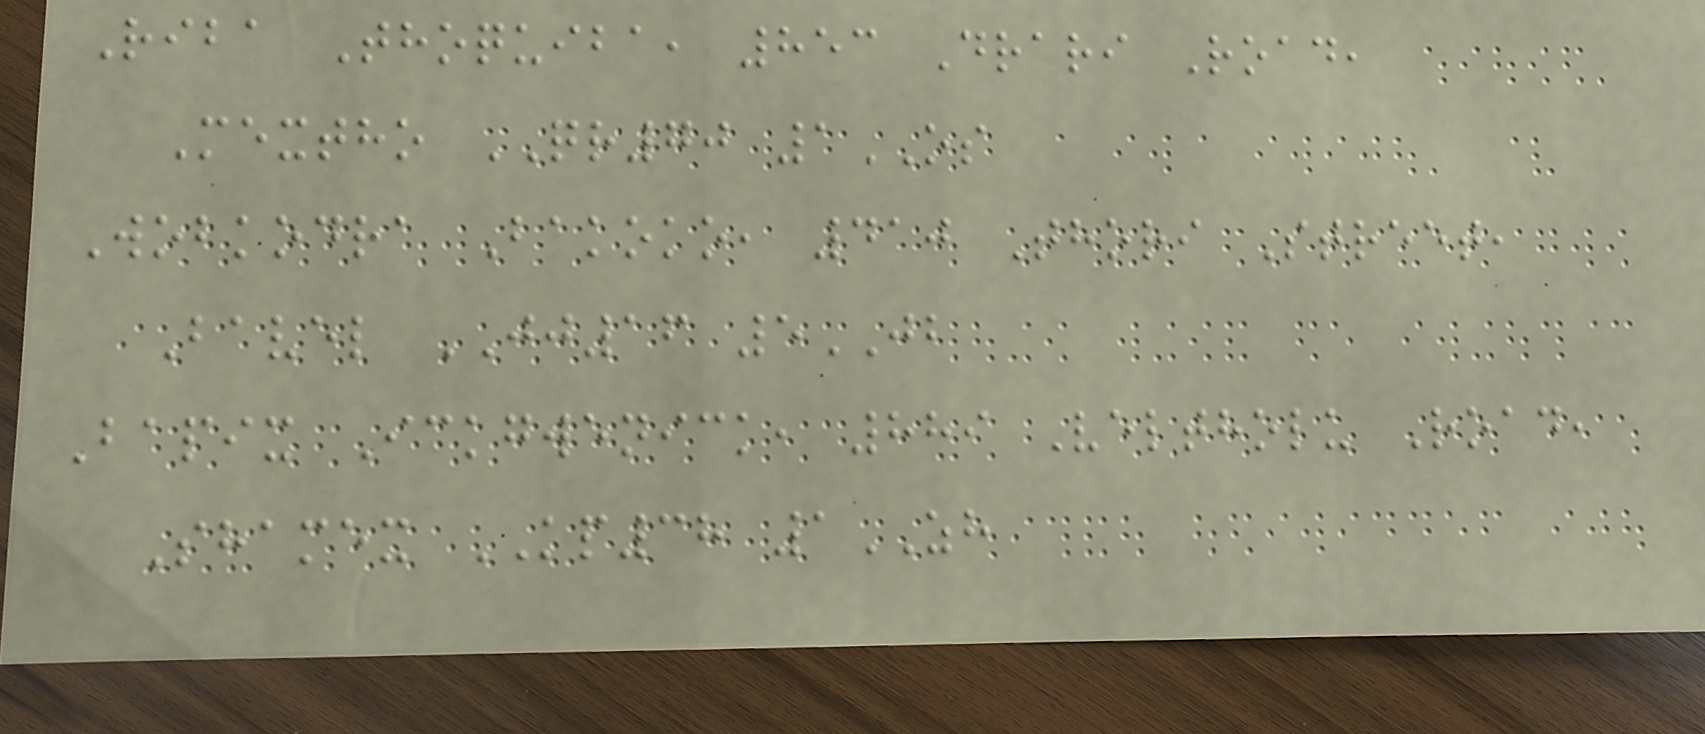Riba Thoquiba, 853 Drari Road,
Mextho QR70 1OS
Wobkodra Bakoko, 410 Thori Street,
Bavel JJ16 5JB
Bapix Ickgwenick, 889 Veltholu Road,
Shamex KP38 1ZH
